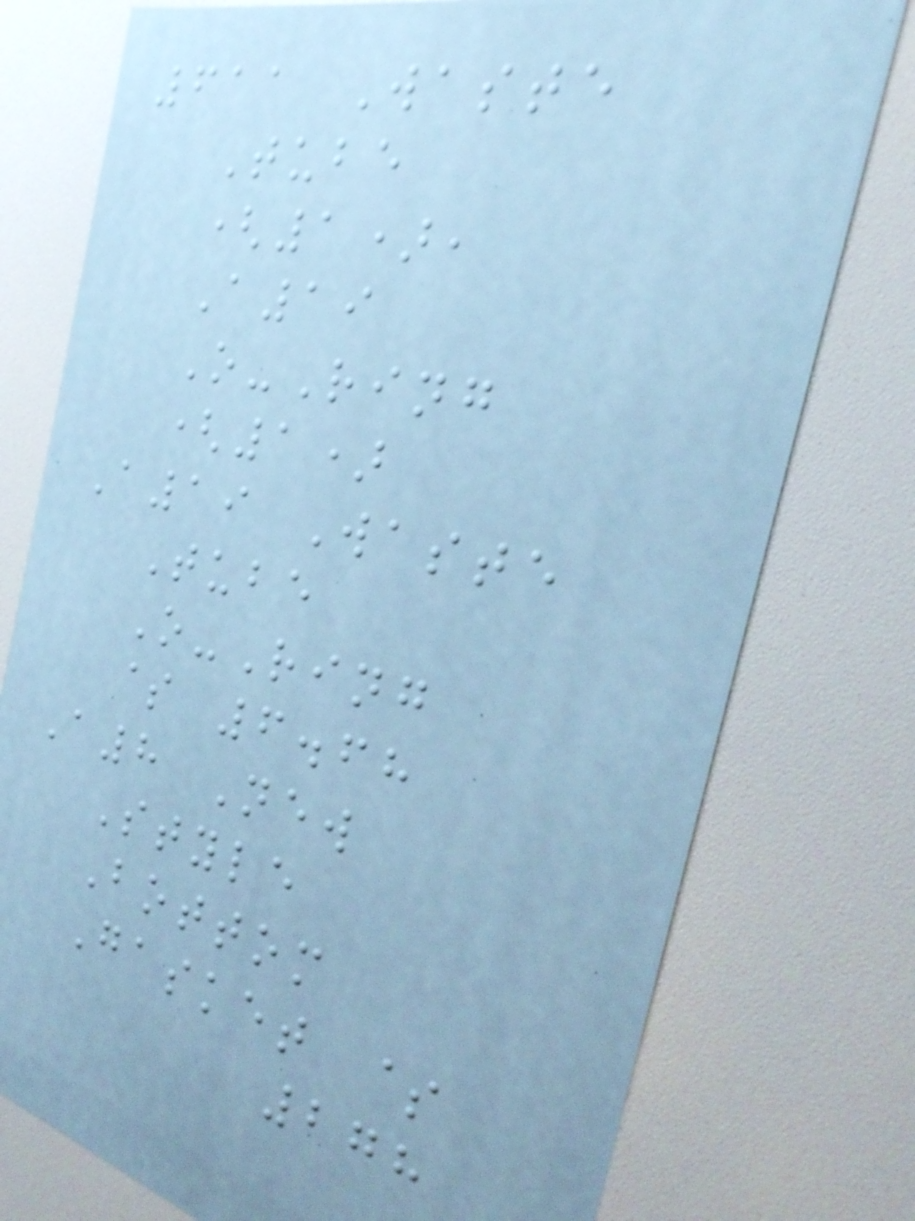611 Waste
Tube
(1),
A19
O-Ring
(1)
A19 Waste
Tube
O-Ring
$ 6.68
A8 New
Style
Bottom
Gasket $
278
